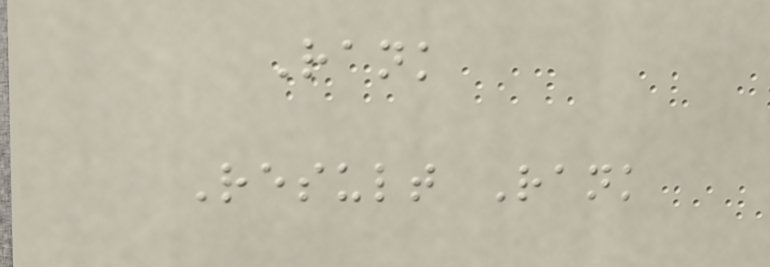Rank
Result Rank
